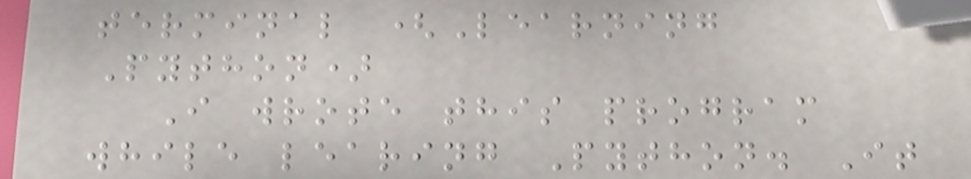terminal (Learning
Python)
I wrote this program
while learing Python. It
